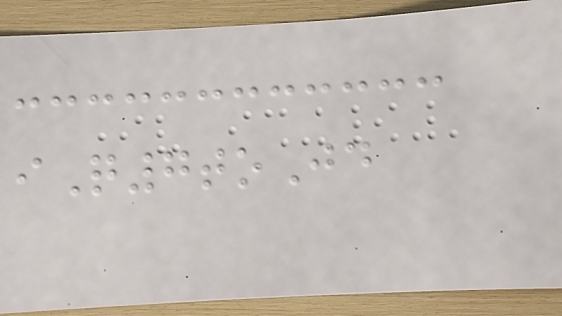iQ7toJd
